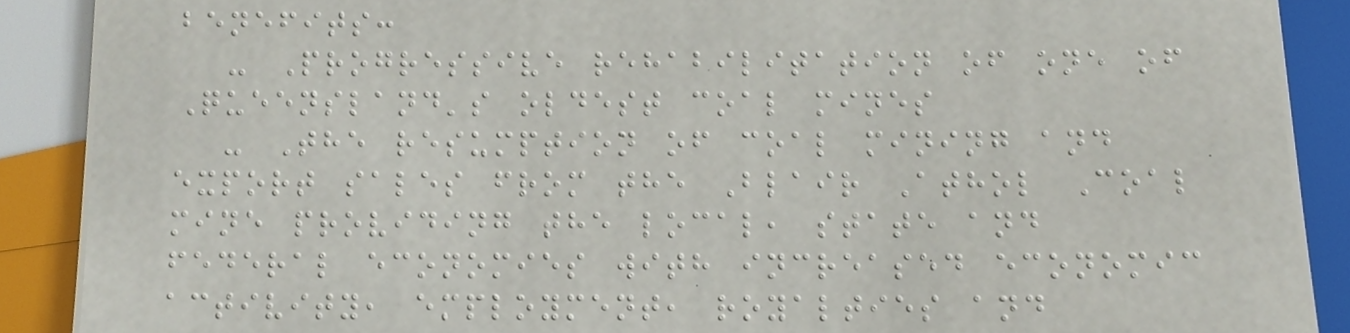benefits:
- Progressive rehabilitation of one of
Queensland's oldest coal mines
- The resumption of coal mining and
export sales from the Blair Athol Coal
mine providing the local, state and
federal economies with increased economic
activity, employment, royalties and
